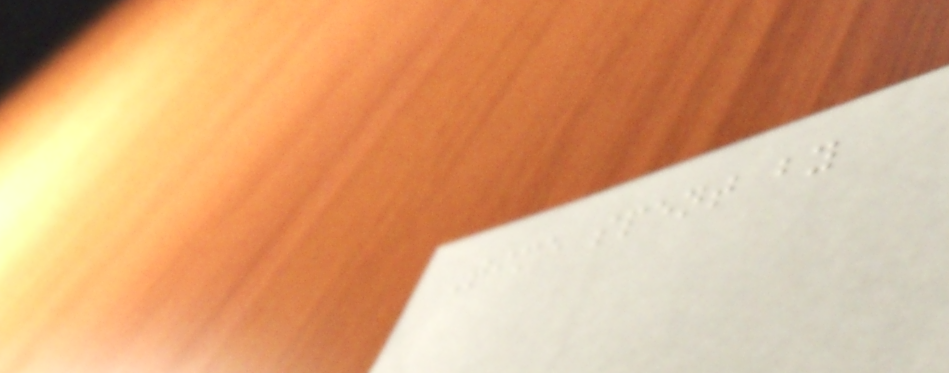Time spent by
